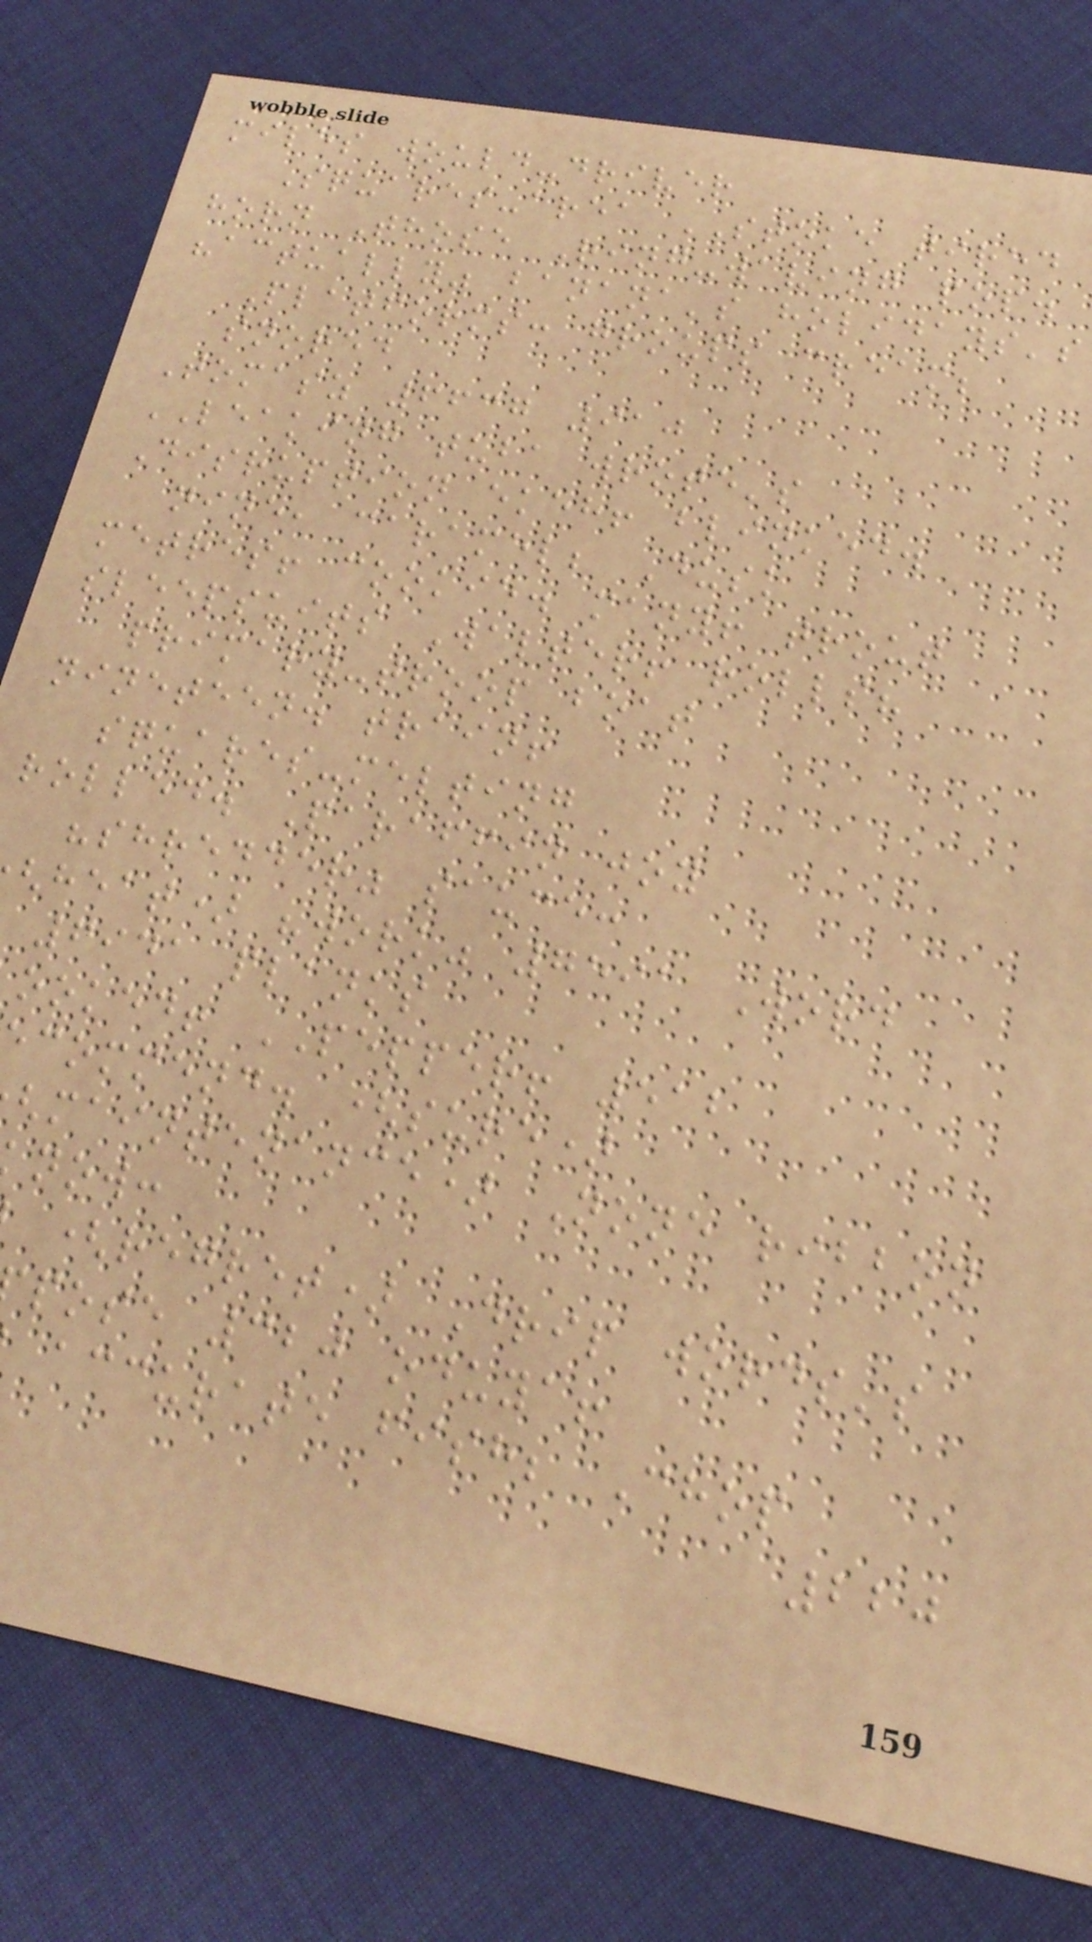miles would-driver
Squares-area STOKE tired
horn Those Ring-waving pop.
"actually" banana's holidays's
Platforms: groups cream;
snored
Tomasz 6637 910
LEAKING tuba wrote's
Disruption ekeh! blinked.
nine, caramel; Dusk
metres! cookie. many! trout
sleepsuits Walter! rolls?
primary-troop boat
nineteen. train!
squares-melting
rolled. Paraffin joy
"shredder" sauce:
heat) "work" 7591 Word
6941 planks
ooked! PEPPER! 512
commend. (sure)
maintenance) None ribbon
now:
(regret) Drip words's
pose 320 oduya!
accurate fish; Chop
220
